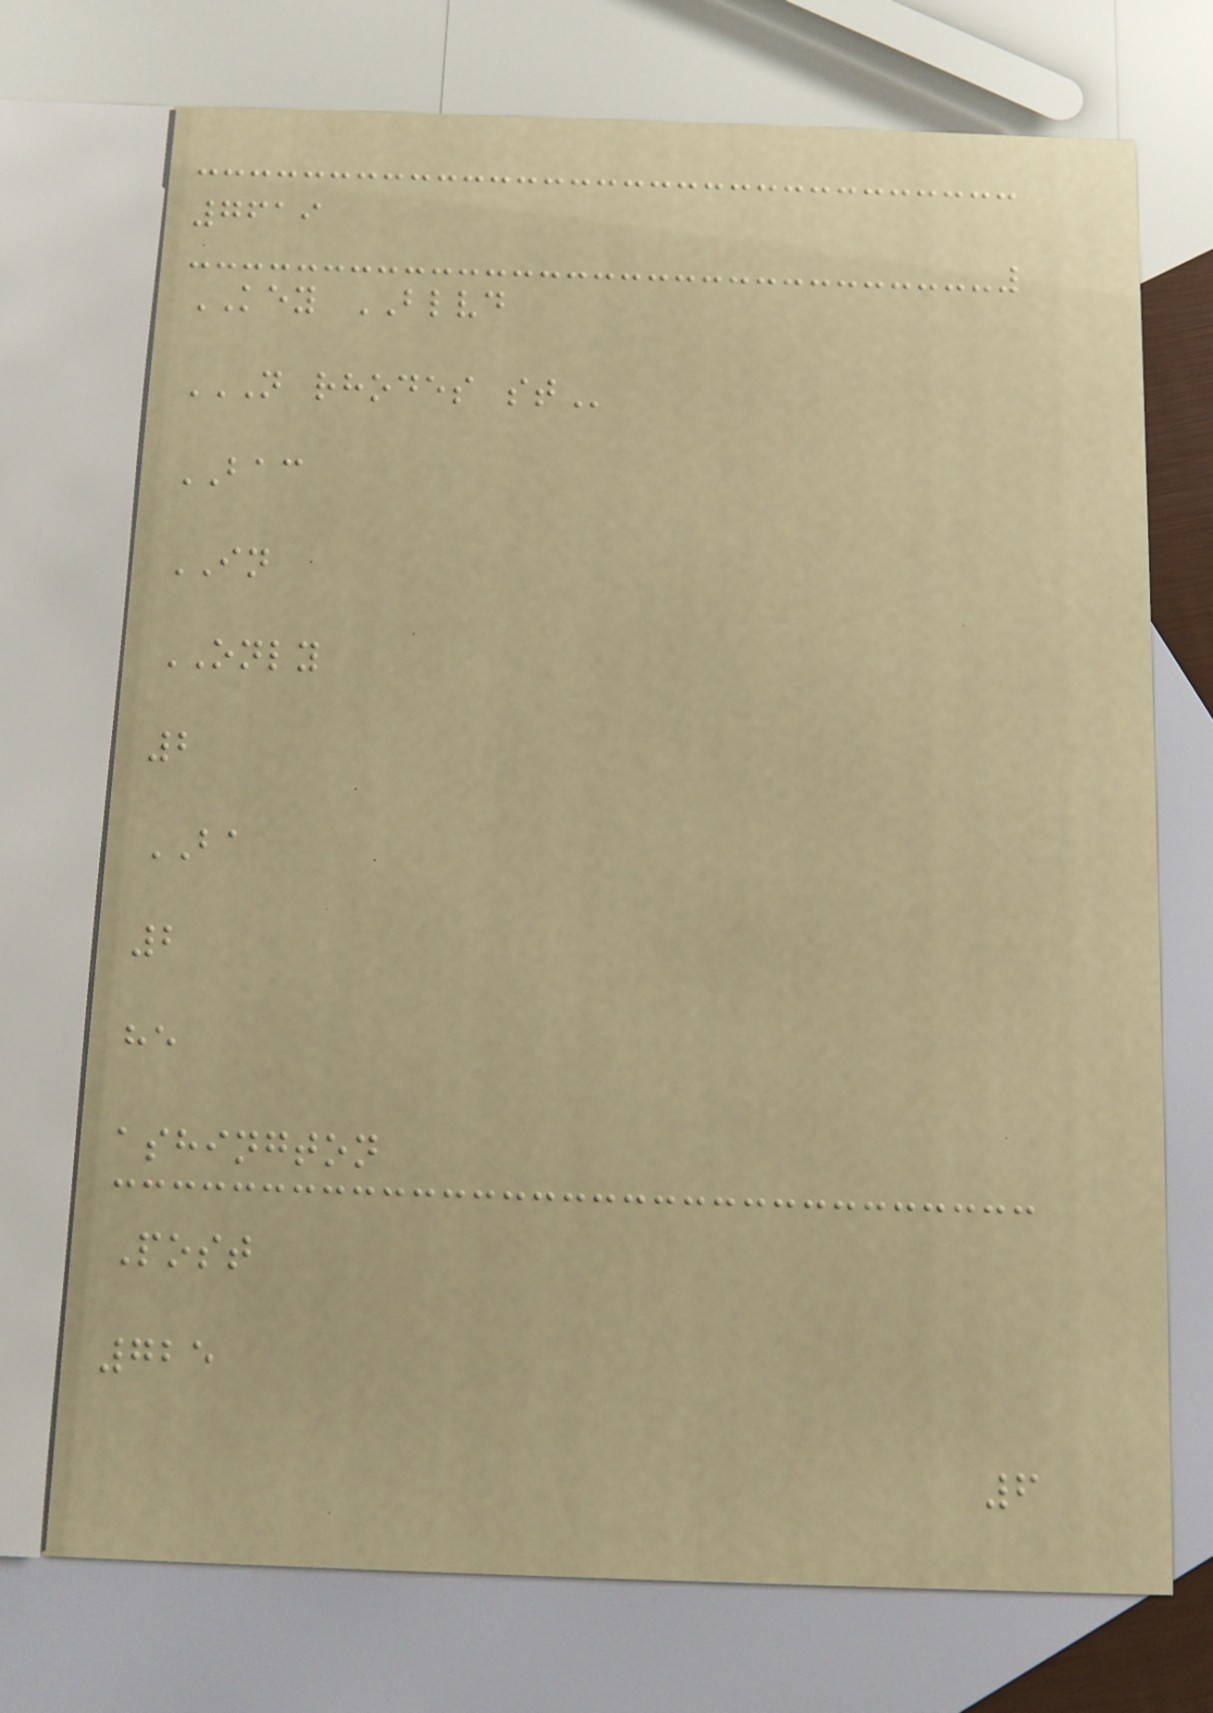7619
KEY BLVD
N RHODES ST
BAC
IN
ONLY
2
BA
2
he
ashington
Post
725
6
